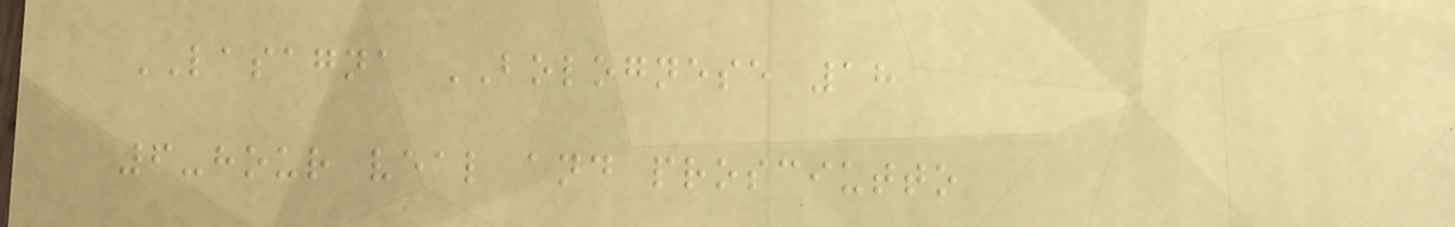LASAGNA BOLOGNESE 18
6-hour veal and prosciutto
